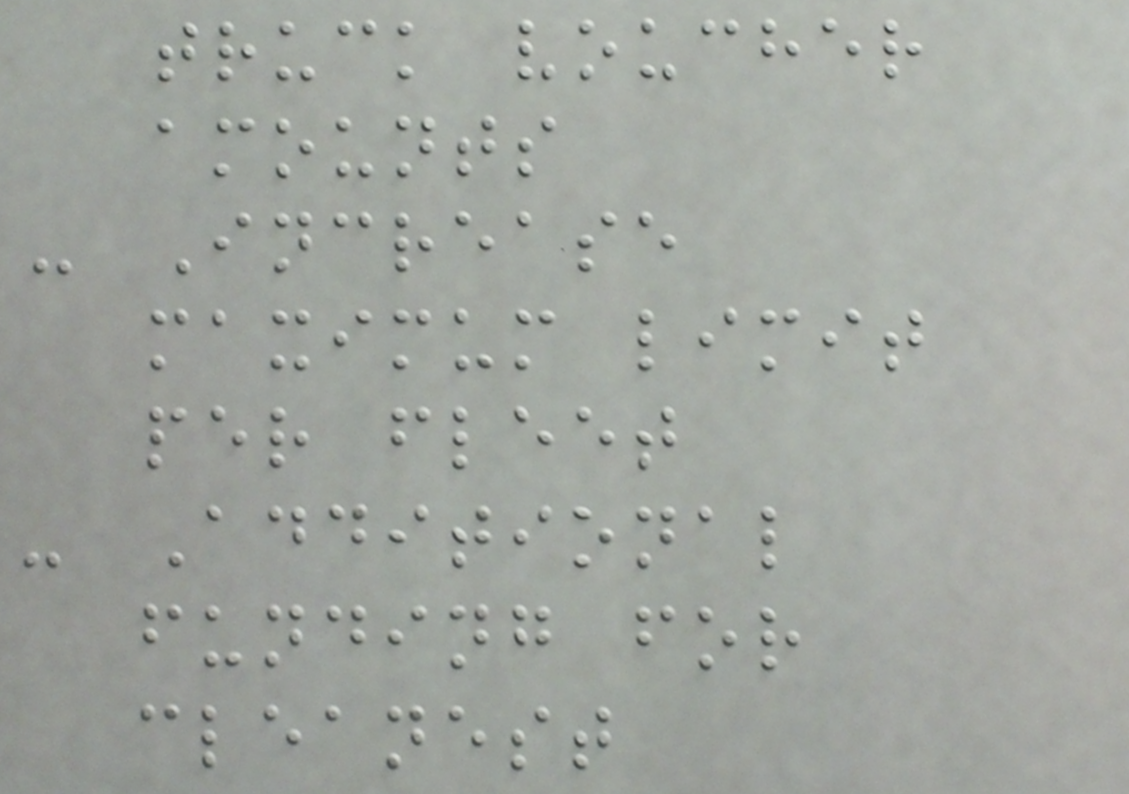truck voucher
amounts
- Increase
maximum limit
per fleet
- Additional
funding for
cleanest
